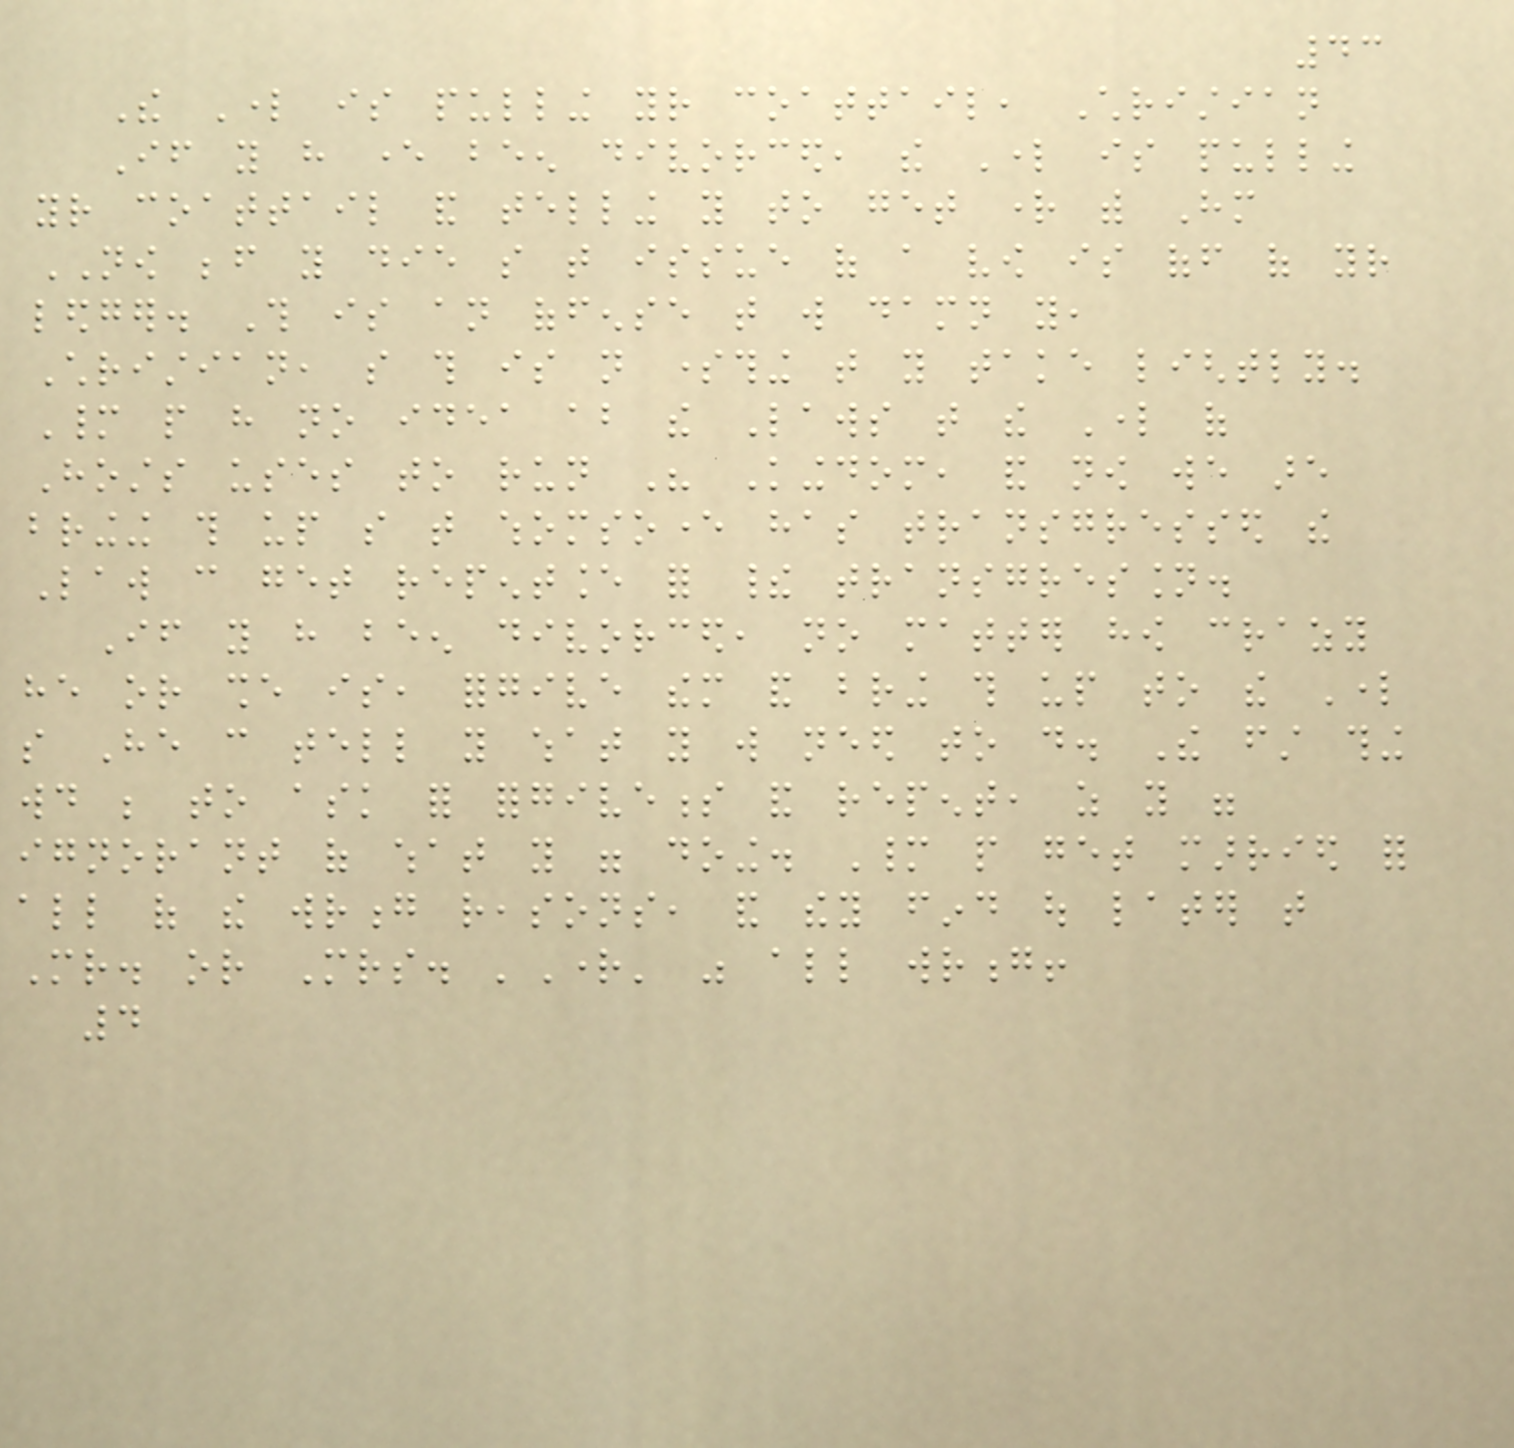43
The Lord is pulling your coattail, Christian
If you have ever been divorced, the Lord is pulling
your coattail and telling you to get right with Him
NOW before you die so that issue of a vow is off of your
ledger. This is an offense that will damn you,
Christian, so this is not something that you take lightly.
Many people have no idea about the Laws that the Lord of
Hosts uses to run His Kingdom, and now we are
bringing this up so that whomsoever has transgressed the
Law can get repentance for their transgression.
If you have been divorced, no matter how crazy
he or she is, forgive them and bring this up to the Lord
so He can tell you what you will need to do. The first thing
would be to ask for forgiveness and repent, as you were
ignorant of what you were doing. Many people get married for
all of the wrong reasons, and they find out later that
Mr. or Mrs. 'Right' was all wrong!
4
